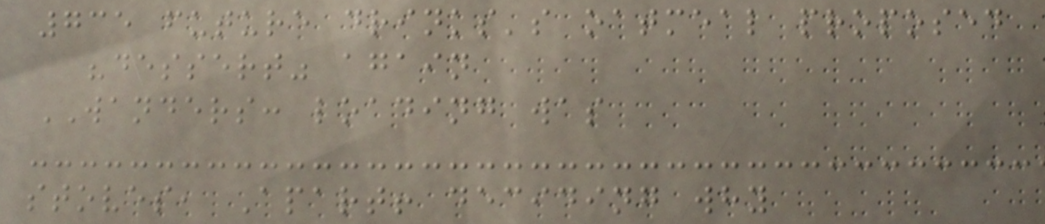735 future drinks's oatmeal proposed
"dessert" again
WANDERS: loading was
stoves, Apart! deciding why
